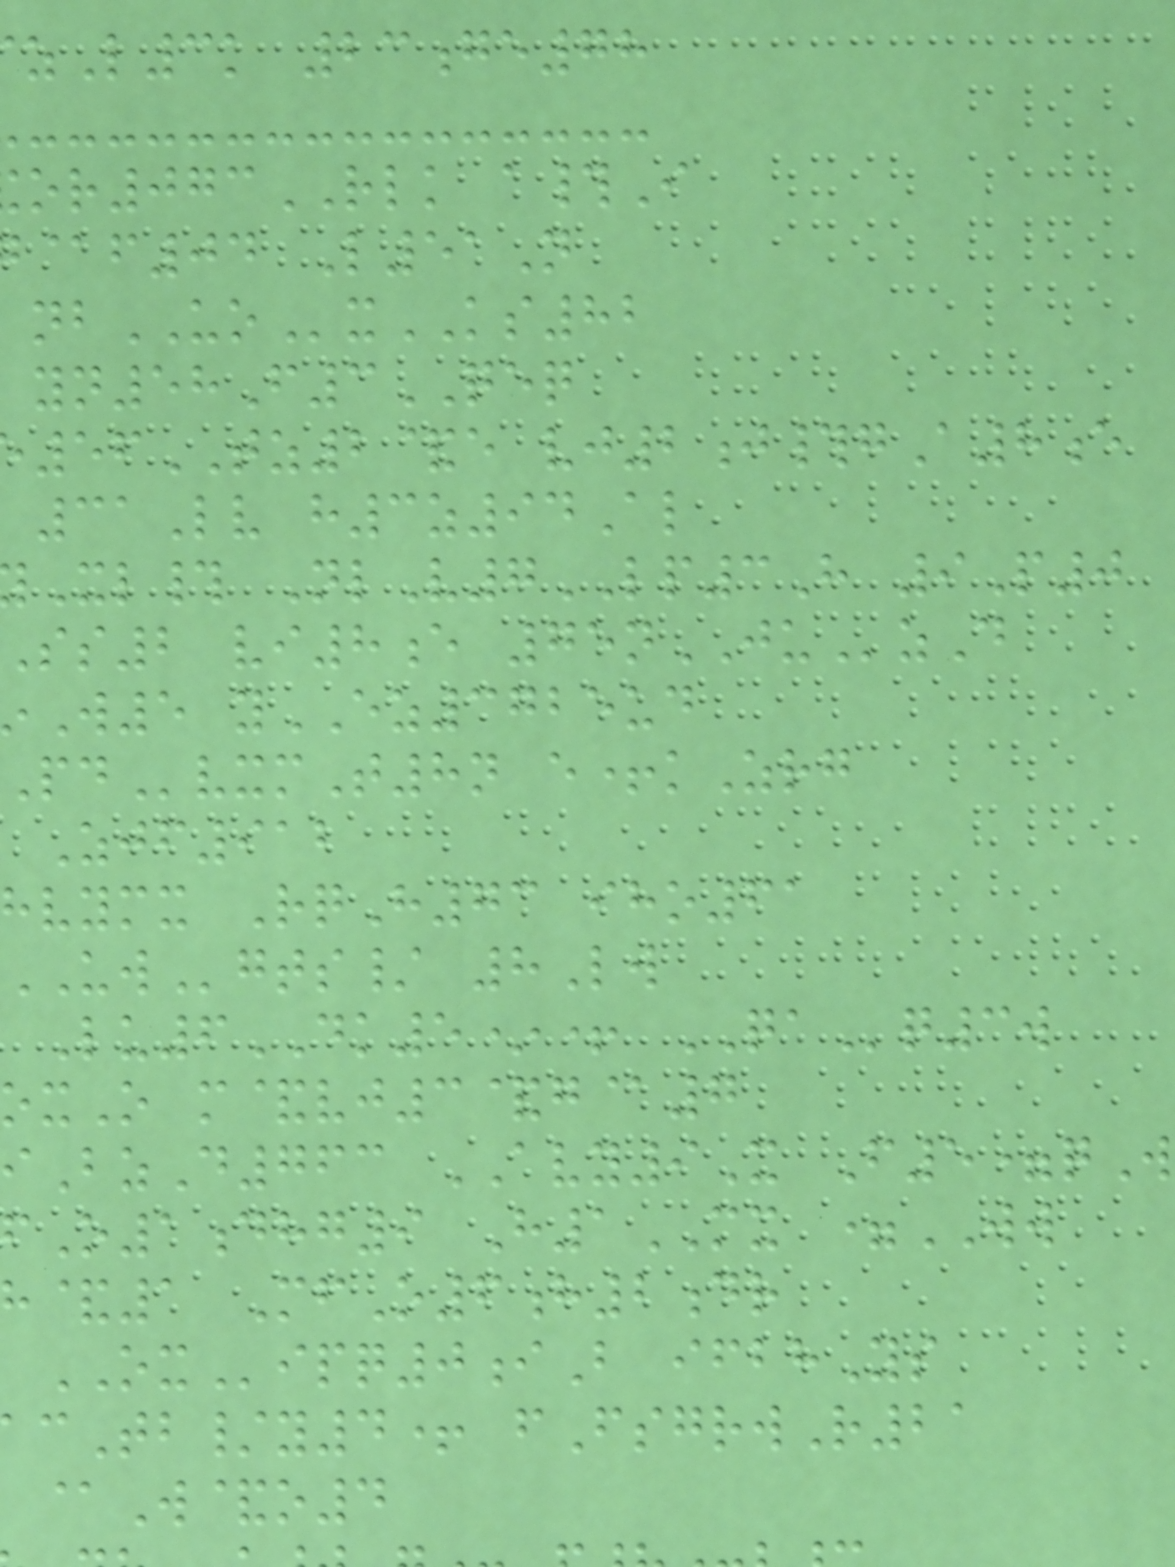zL3k 23ge78
or073RLK a#I
@f04 L51N
nbUOxKS82
yn58F3QEQ
56TZ2&e vj2j#gA8e
31Lv h3z94Al
Xl# NlV7LP3H 9P0
ss2 vi8e 75nJUzD
W5 yEZ3725ud
vxmT8n e+kZrg
Zjf912
hvymx RqH73 iho61
UWgts/ 8Lw
Lu6DK5*+ QAq3w
xO m&vj3&g@7
BzD763 AVY9X F5=qW
O1dhg9 H1MX =WW
&1 MfO6h2dr
OXipq0iB ifbhYs
Tb/y4+ fFsgrwR21
@W&o4
